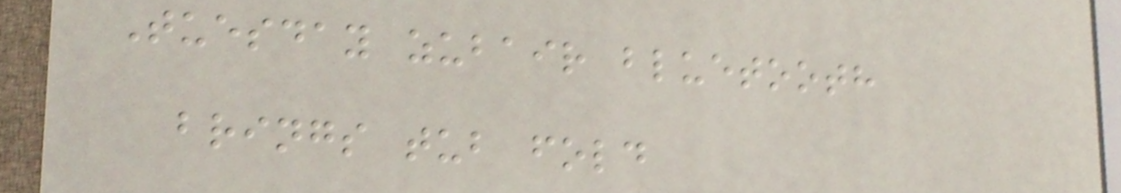Tuesday zubair bluetooth
brings tub fold
